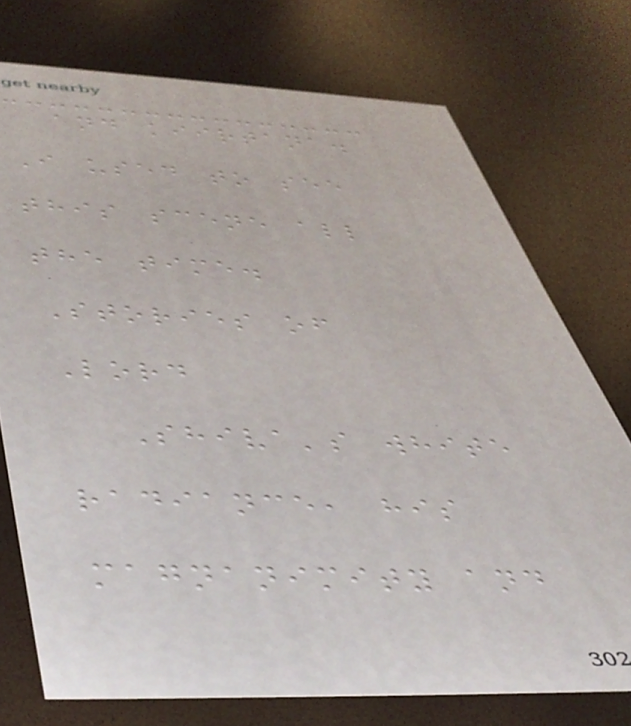and kiirtana.
I used to see
this scene all
the time.
Stories of
Lord
Shiva's white
radiance, his
magnanimity and
